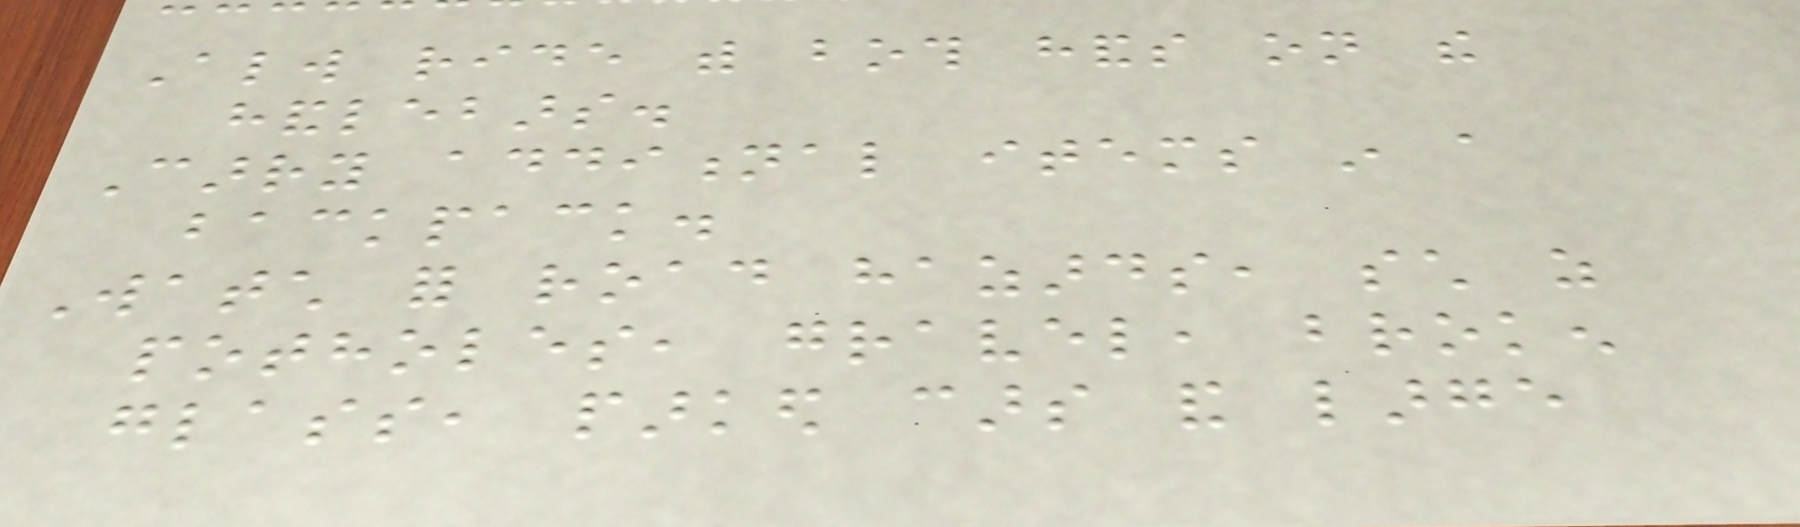Always ride with both hands on the
handlebars.
Carry additional items in a
backpack.
Watch for road hazards, such as
potholes, gravel, broken
glass, parked cars and large
